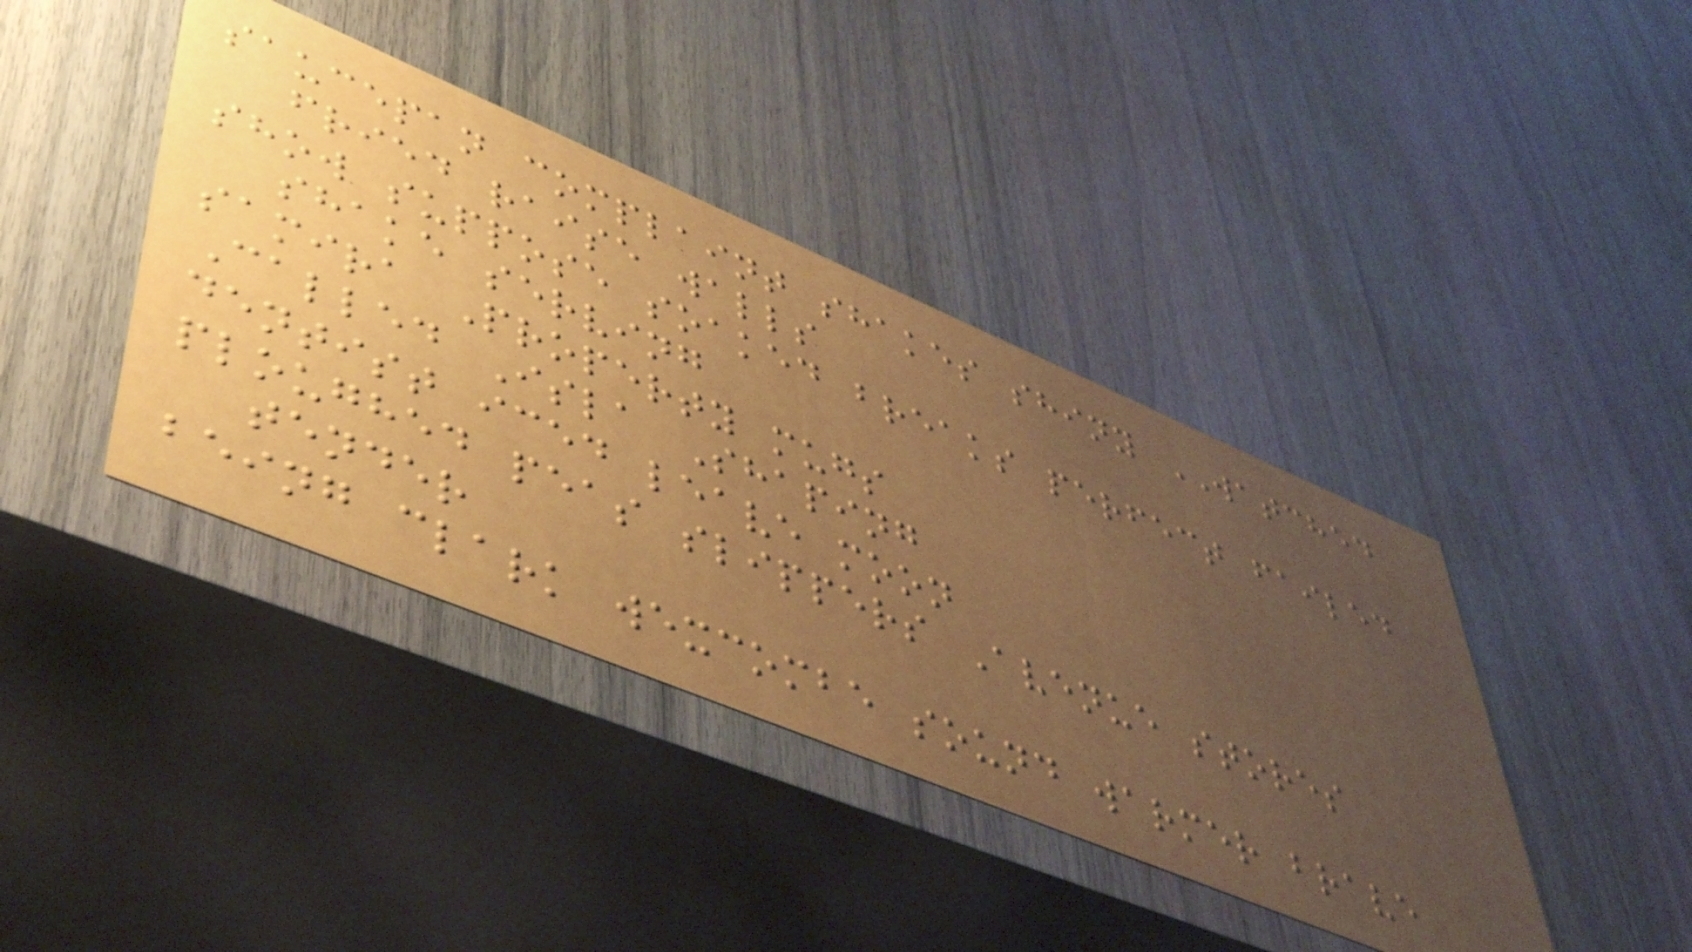saucepan complaint shakes shiny WATCHED
fried raise walls
show suppose soaked breaks perfect failed
shake serving
samira Property mugs
Called Isla Shaping
dentist iced leave moon
ploughed peas slippers Avenue stores
tender
being clark wexcombe sound warmer brave
